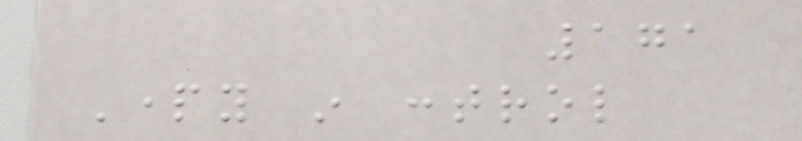171
Party in control
